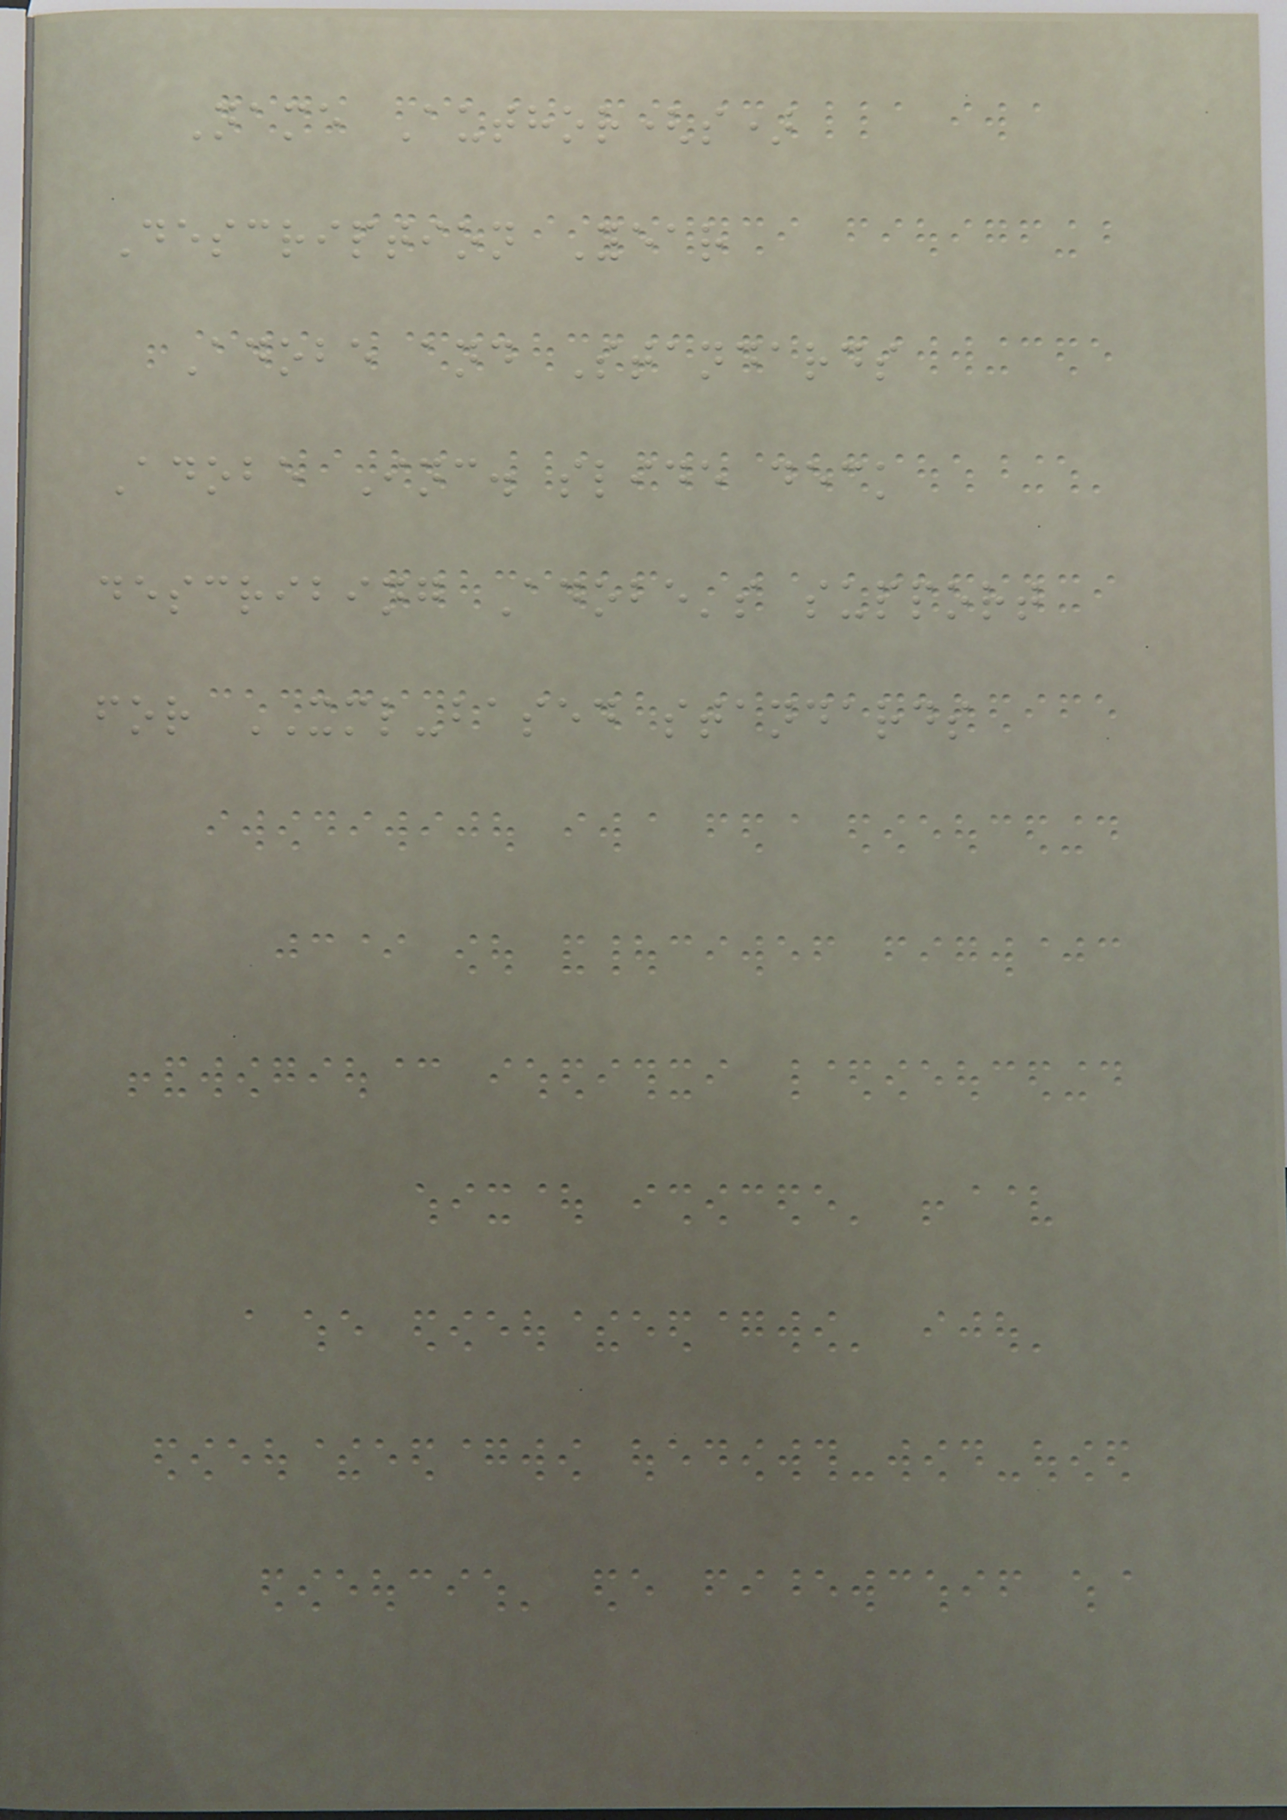Name Author(s)
Description Year
Adobe and Standards
Adobe Inc. slide deck
describing Adobe's support
for XML-based standards
